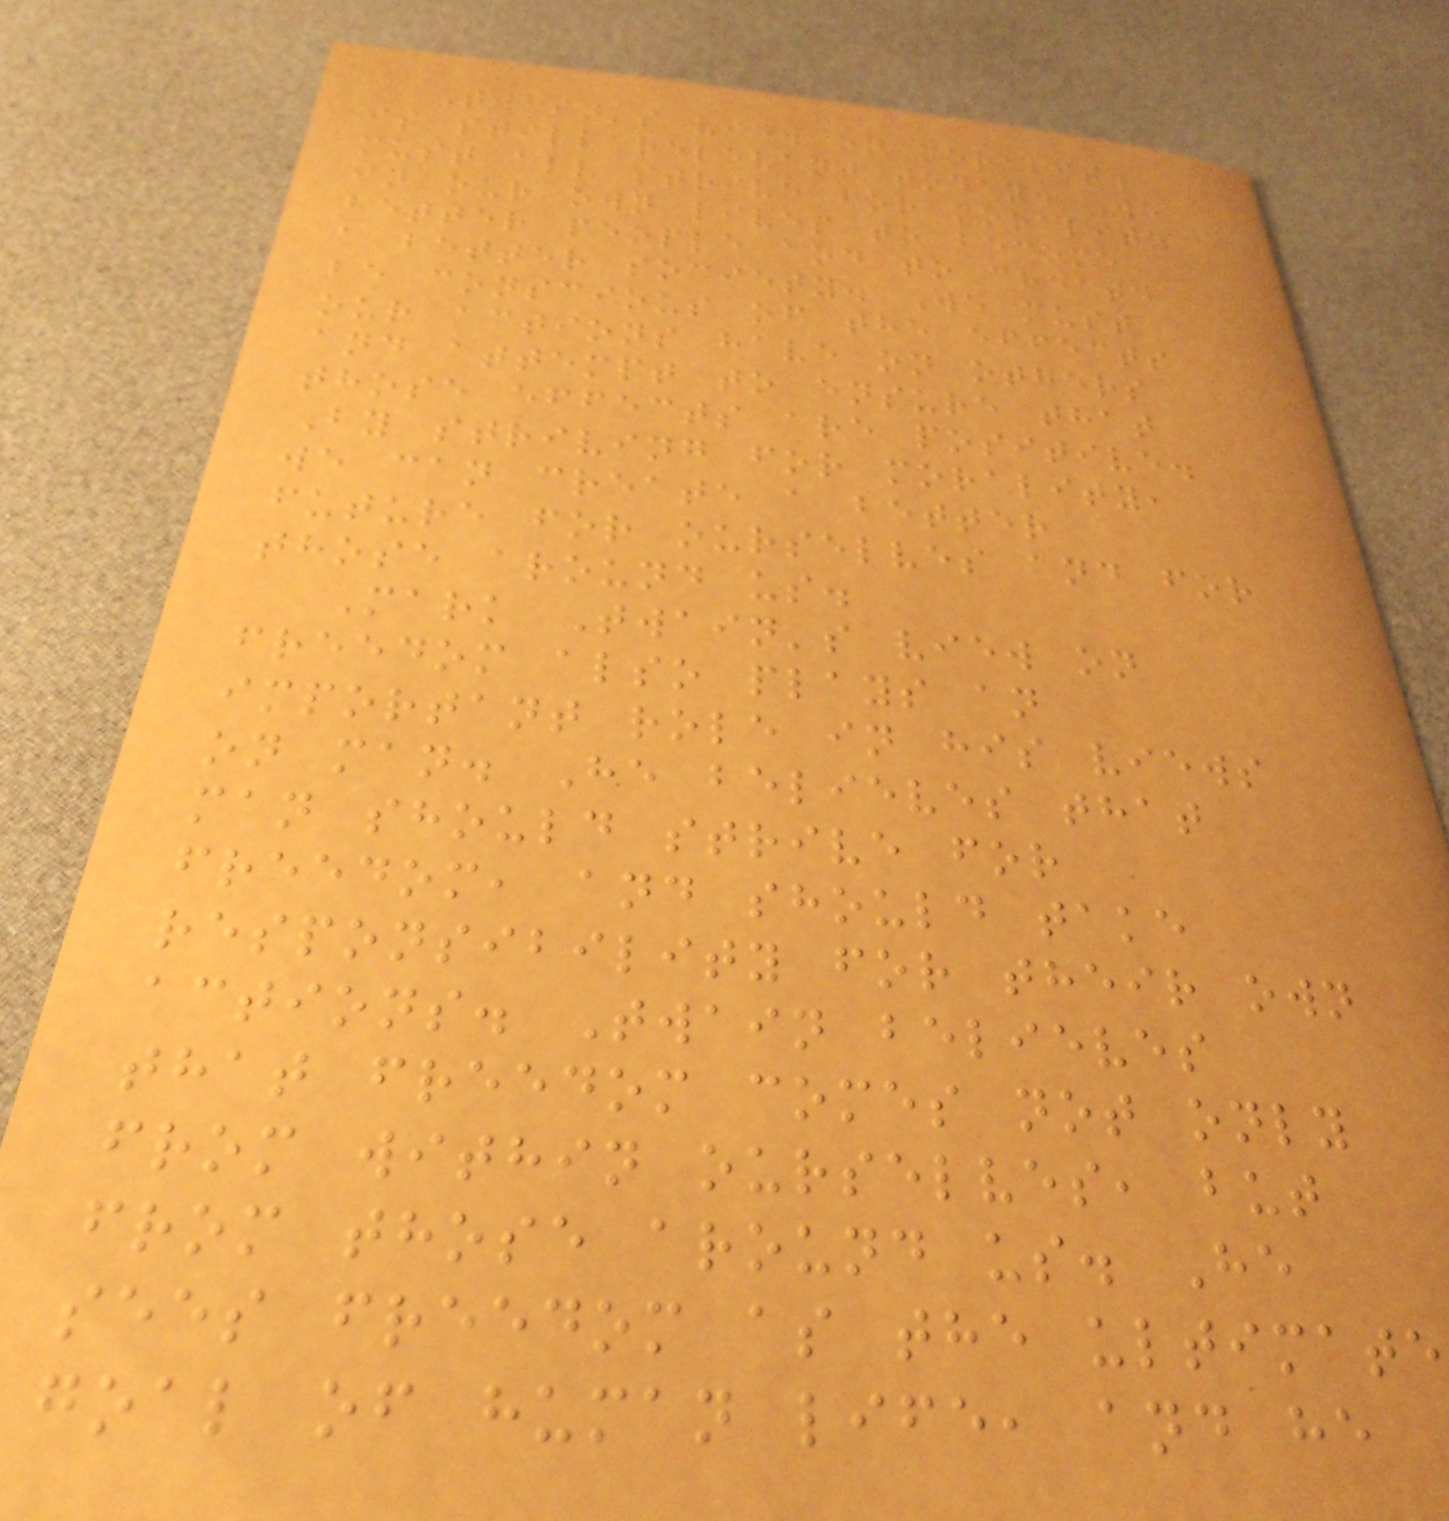Twain's view on morality
is still relevant today. We
must all strive for morality
in our own lives to become
better people and to create
a better society. We must
be conscious of the effects
our actions have on others
and attempt to ensure that
those effects are positive.
By striving for morality,
we can create a better
future for ourselves and for
those around us.
Mark Twain's view on
freedom also plays an
important role in his views
on man. He believes that
man should strive for
freedom, and should take
responsibility for their own
actions. Twain believes
that freedom comes not only
from within ourselves, but
from those around us. He
sees freedom as the ultimate
goal of human life, and he
